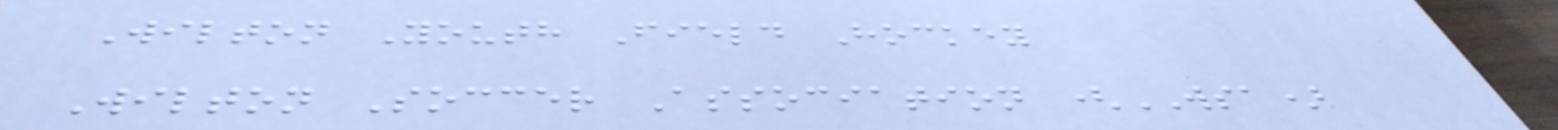Wilton Youth Field Hockey
Wilton Soccer Association (WSA)
